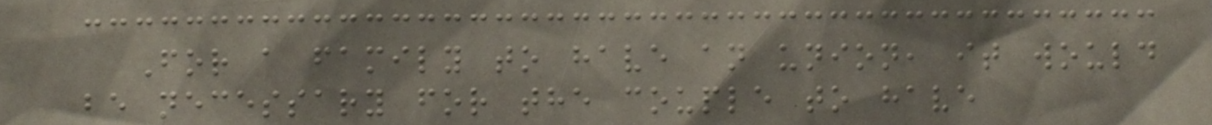For a family to have an union, it would
be necessary for the couple to have
